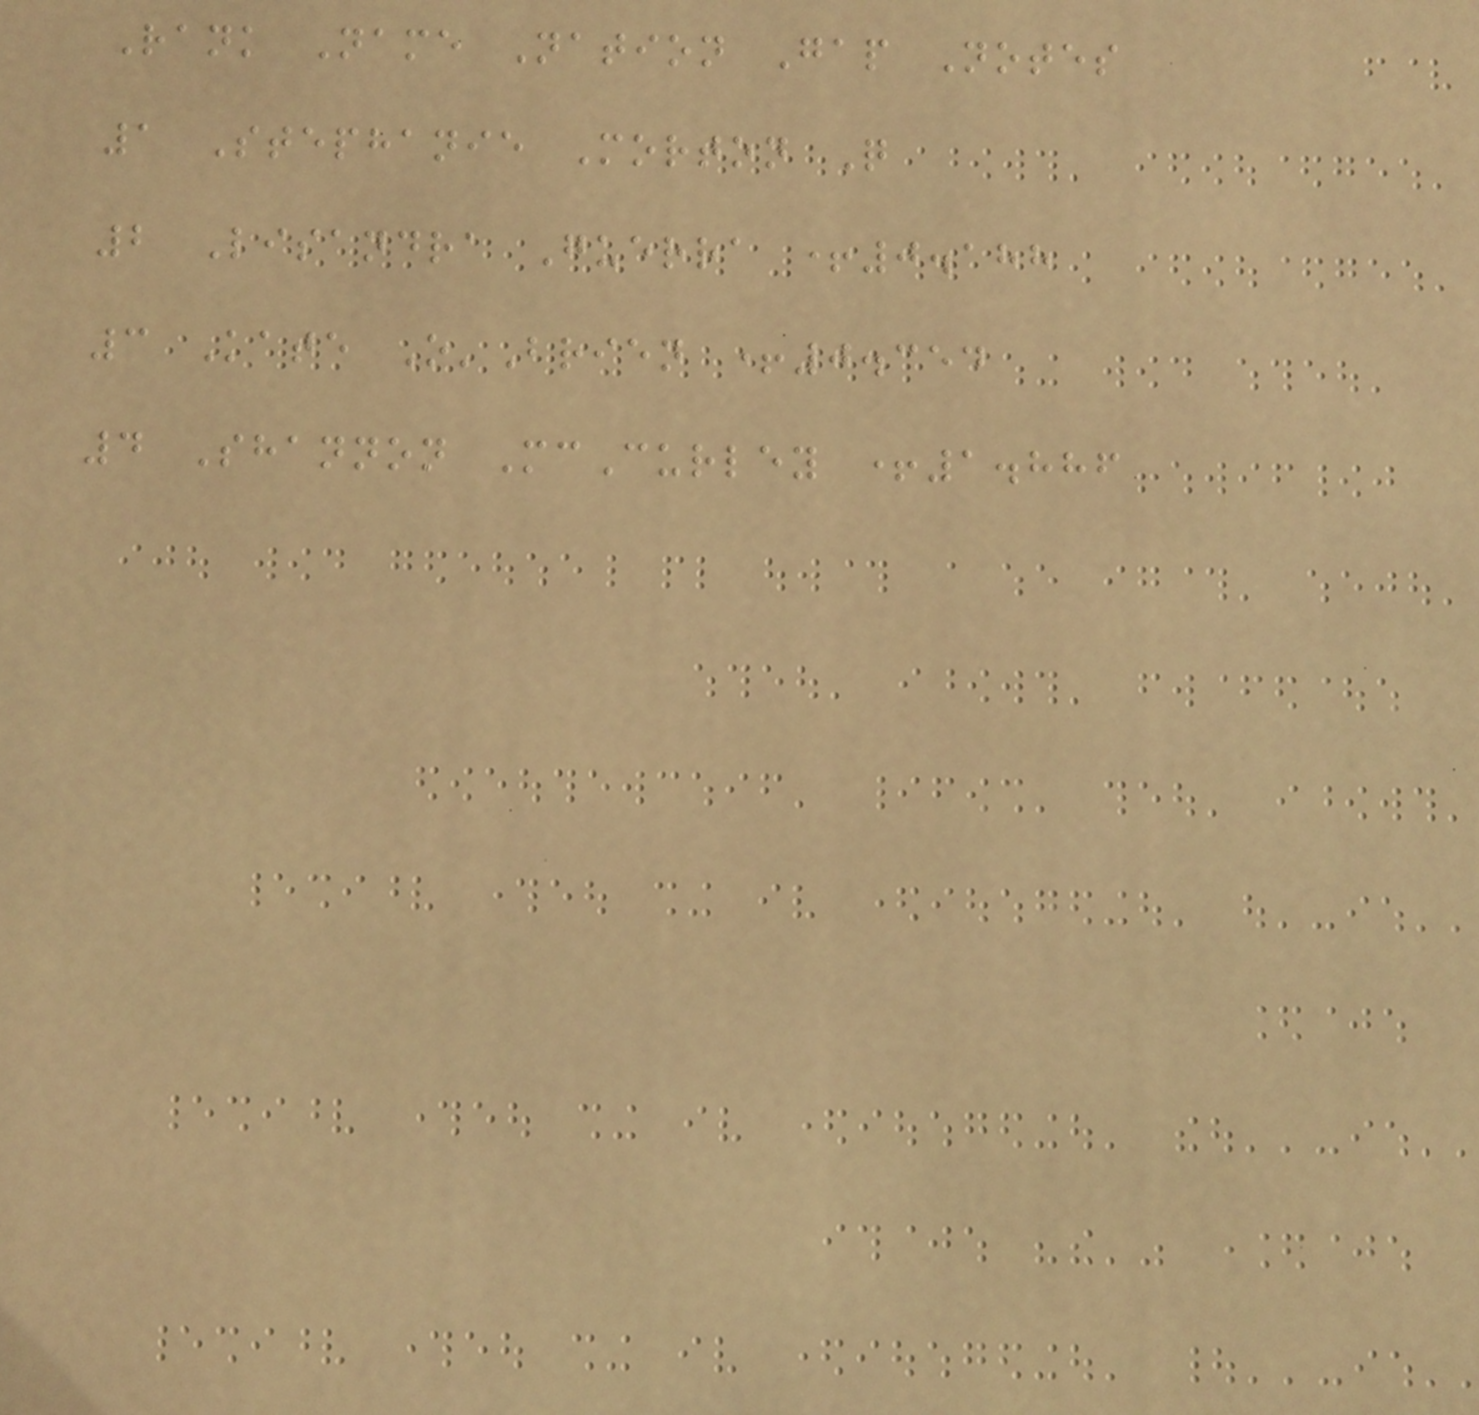Rank Name Nation Gap Notes
1 Stephanie Morton Q
2 Lisandra Guerra +0.188
3 Kate O'Brien +0.354
4 Shannon McCurley +1.886
